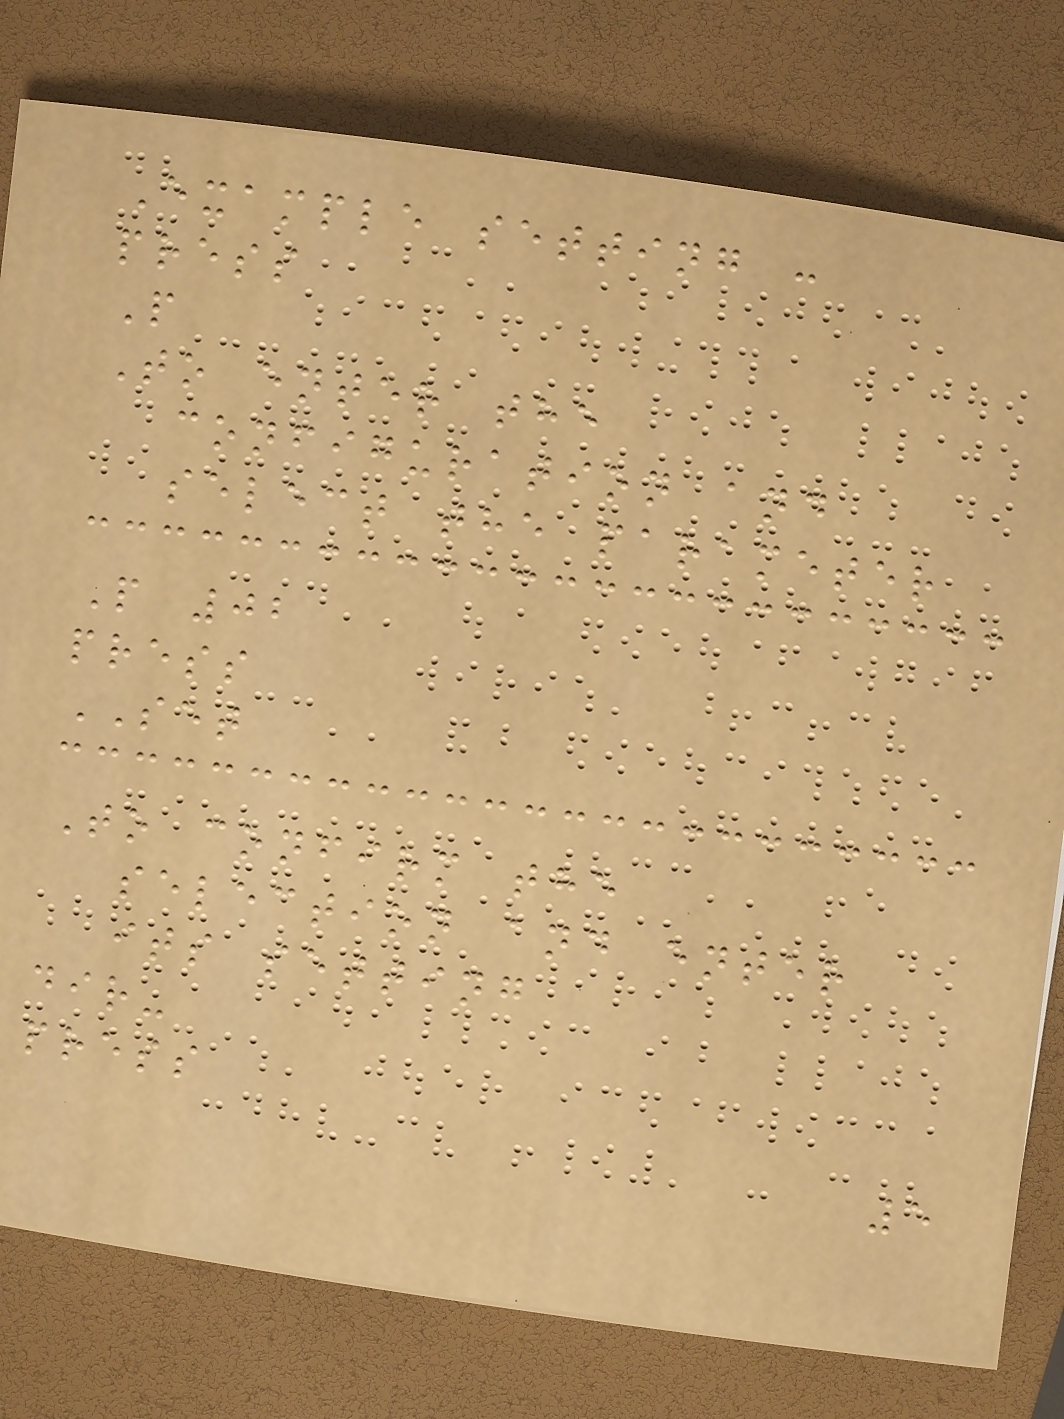Example setting :
press
P
To enter the
configuration and
select the parameter
P 02
press
SET
To confirm the
selection and enter
its setting
dir-
press
5
